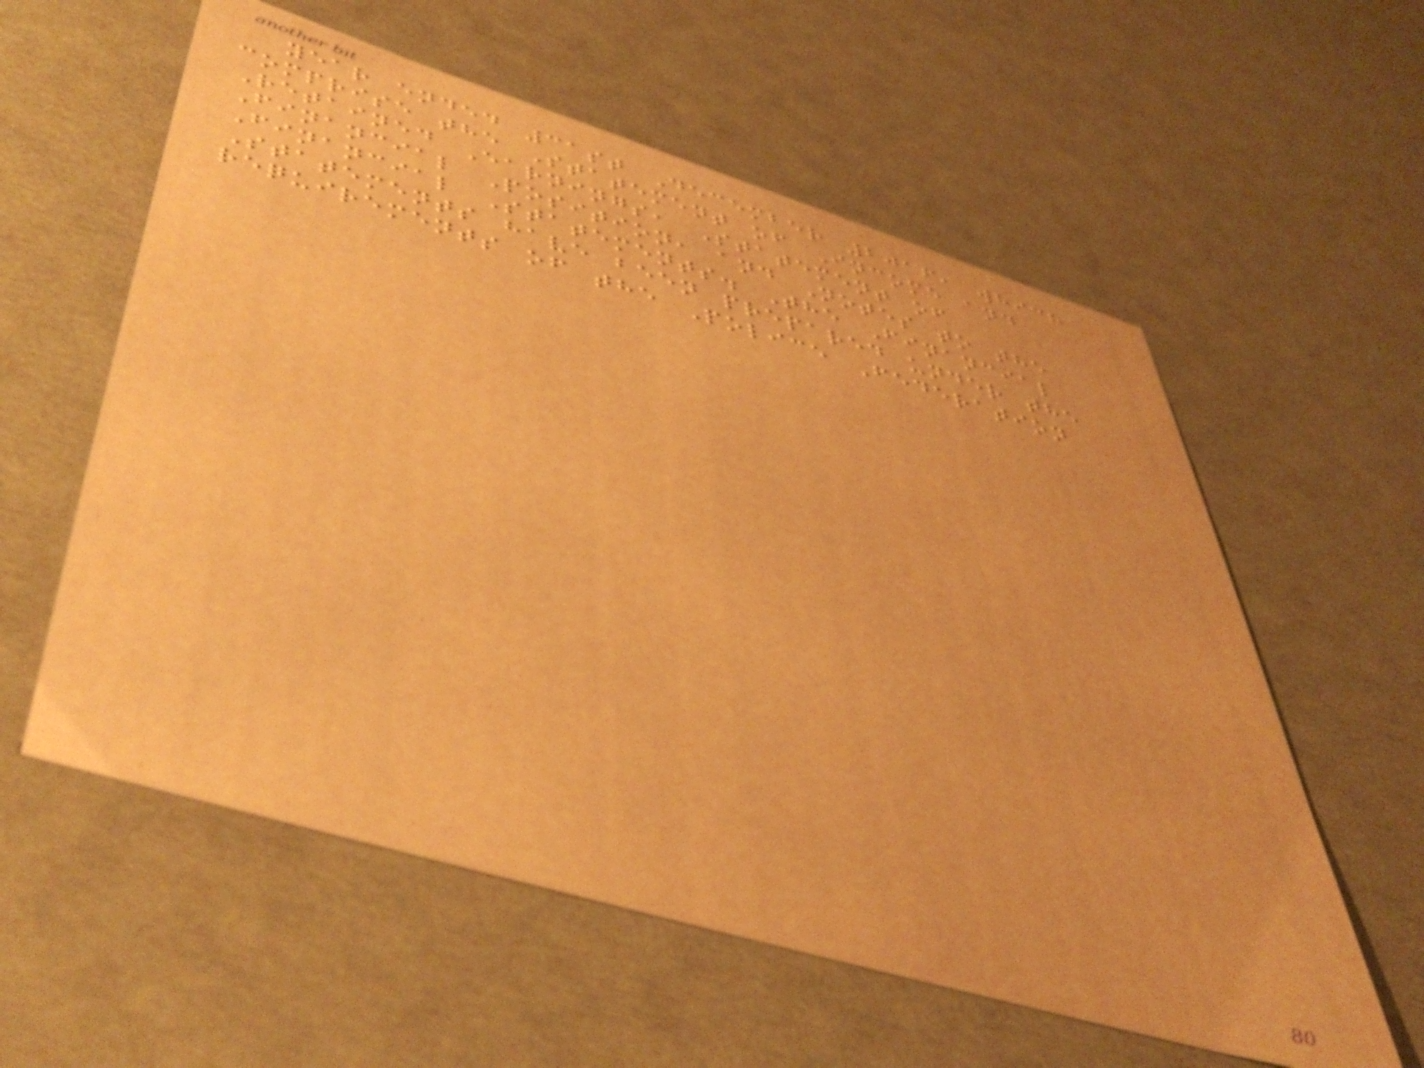year ended 31st December 2016, which
comprise the Statement of Income and
Retained Earnings, Statement of
Financial Position, and Notes to the
Financial Statements. The Financial
Statements have been prepared under the
requirements of the Police Federation
